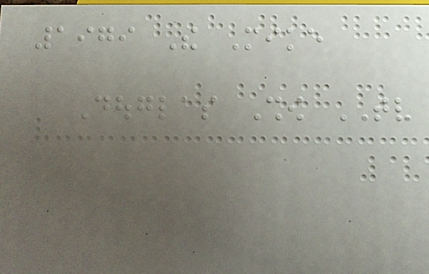1979 The Mike
Douglas Show TV
